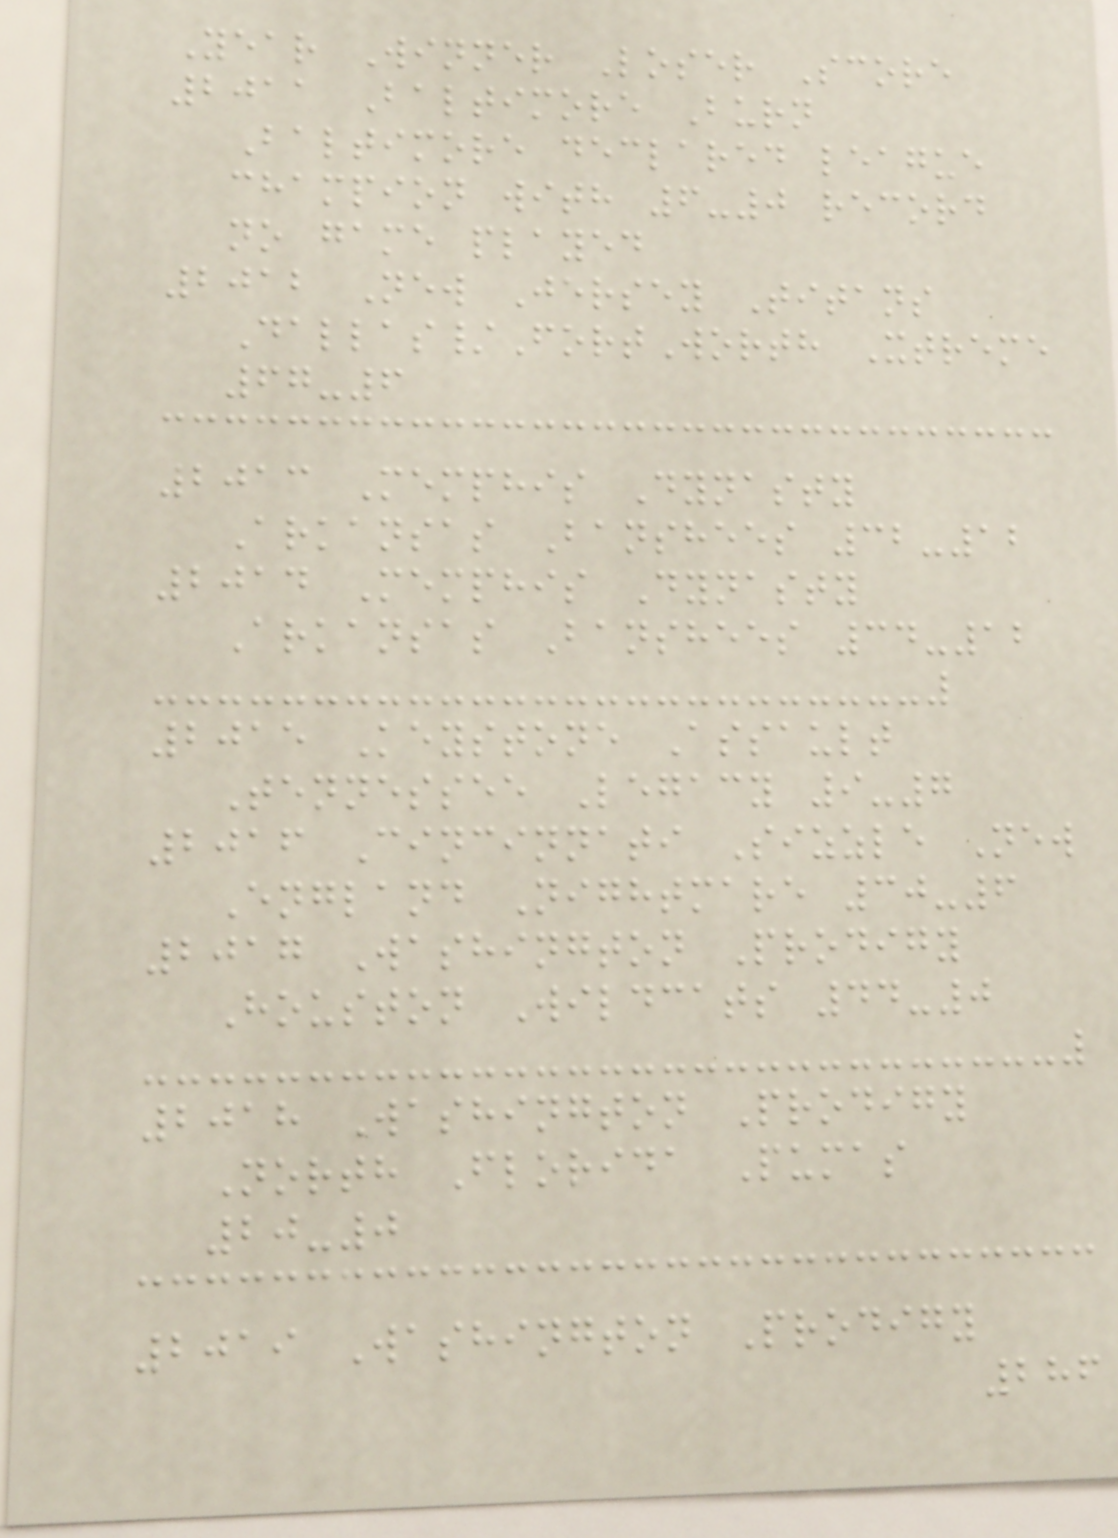Year Winner Loser Score
2011 Baltimore Burn
Baltimore declared league
champion with 6-0 record
no game played
2012 New Jersey Titans
Dallas/FortWorth Xtreme
67-6
2013 Memphis Dynasty
Arkansas Banshees 32-12
2014 Memphis Dynasty
Arkansas Banshees 34-12
2015 Keystone Assault
Tennessee Legacy 9-7
2016 Cincinnati Sizzle New
England Nightmare 30-6
2017 Washington Prodigy
Houston Wildcats 44-0
2018 Washington Prodigy
North Florida Pumas
20-0
2019 Washington Prodigy
286
